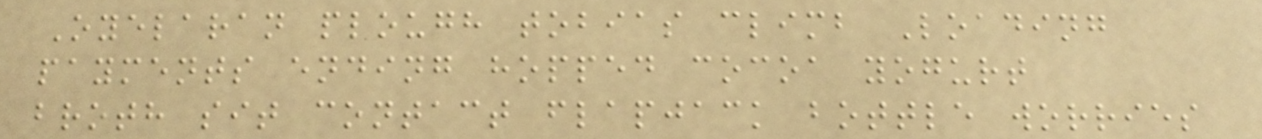Oyelaran plough tobias climb Loading
payments ending hopped cocoa yogurt
broth sit contact flapjack bottle worries
